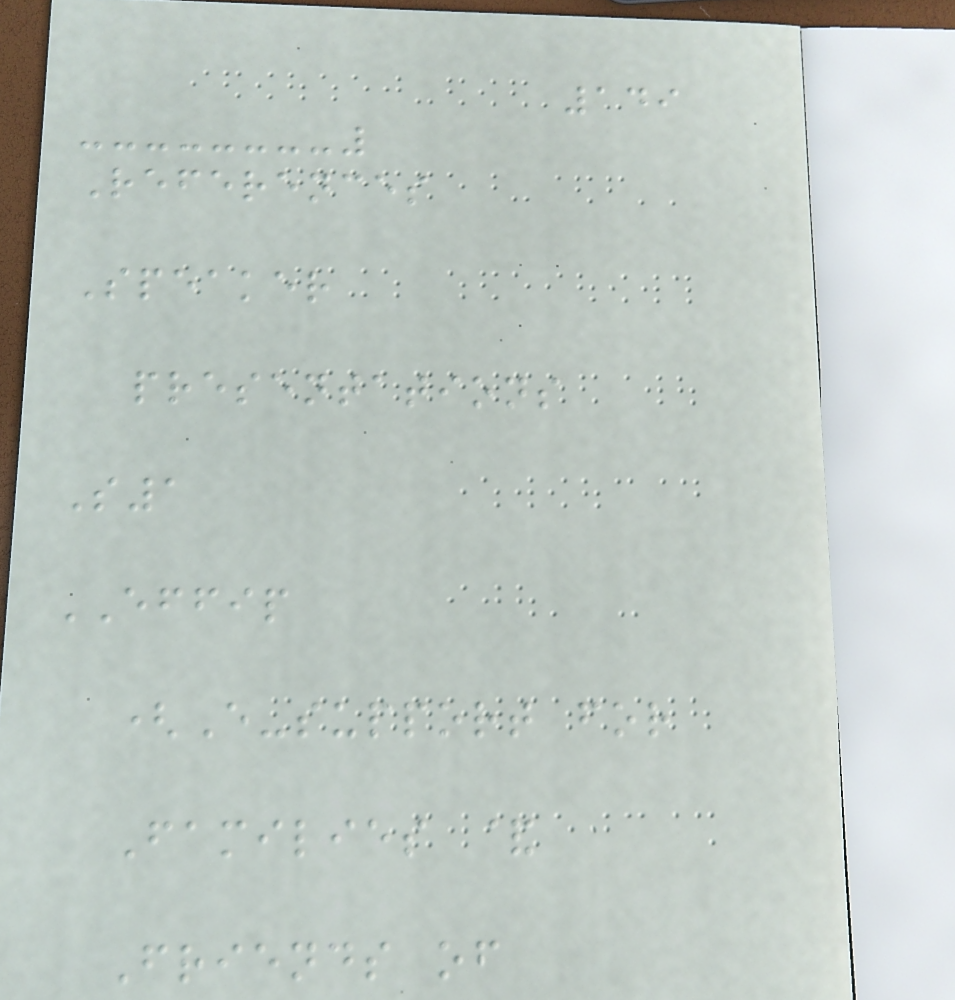149
References
Speaker
presentations
S1
EFFIP
(E-support for
Families &
Friends of
